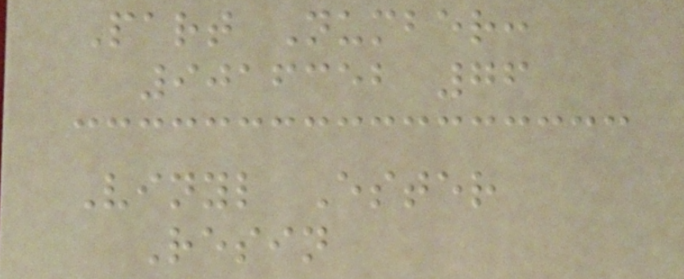Part Number:
9016352 76
Vinyl Ester
Resin
